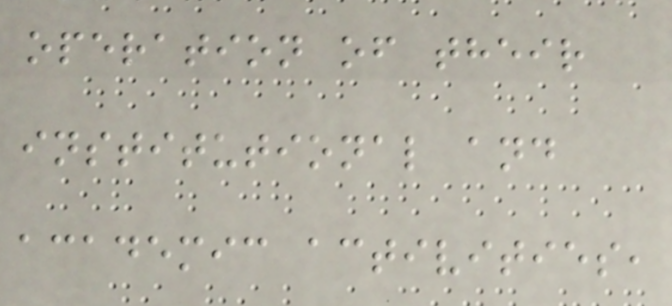operation of their
institutional and
academic activities,
